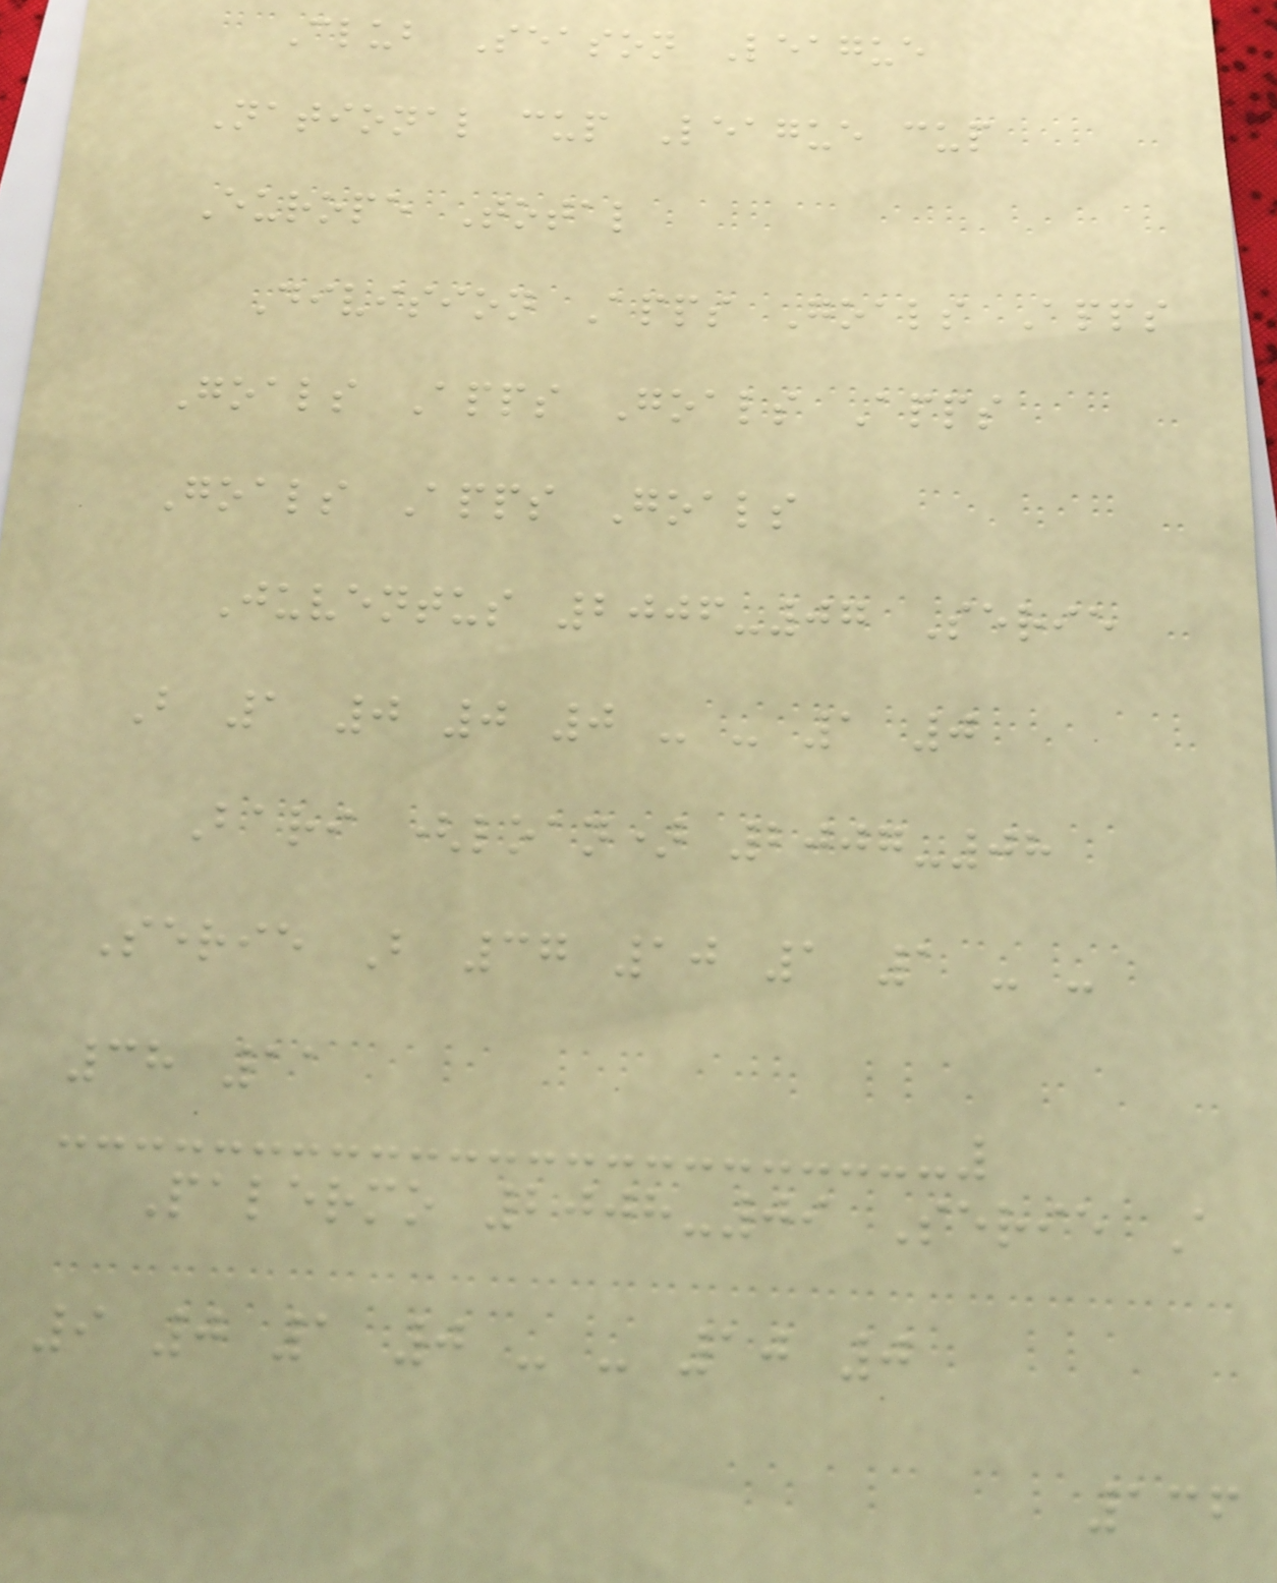Club Season League
National cup League cup
Europe Total
Division Apps Goals Apps
Goals Apps Goals Apps
Goals Apps Goals
Juventus 2006-07 Serie
B 1 0 0 0 - - 1 0
Bari (loan) 2007-08
Serie B 37 10 1 1 - -
38 11
Palermo 2008-09 Serie A
9 0 1 0 - - 10 0
136
